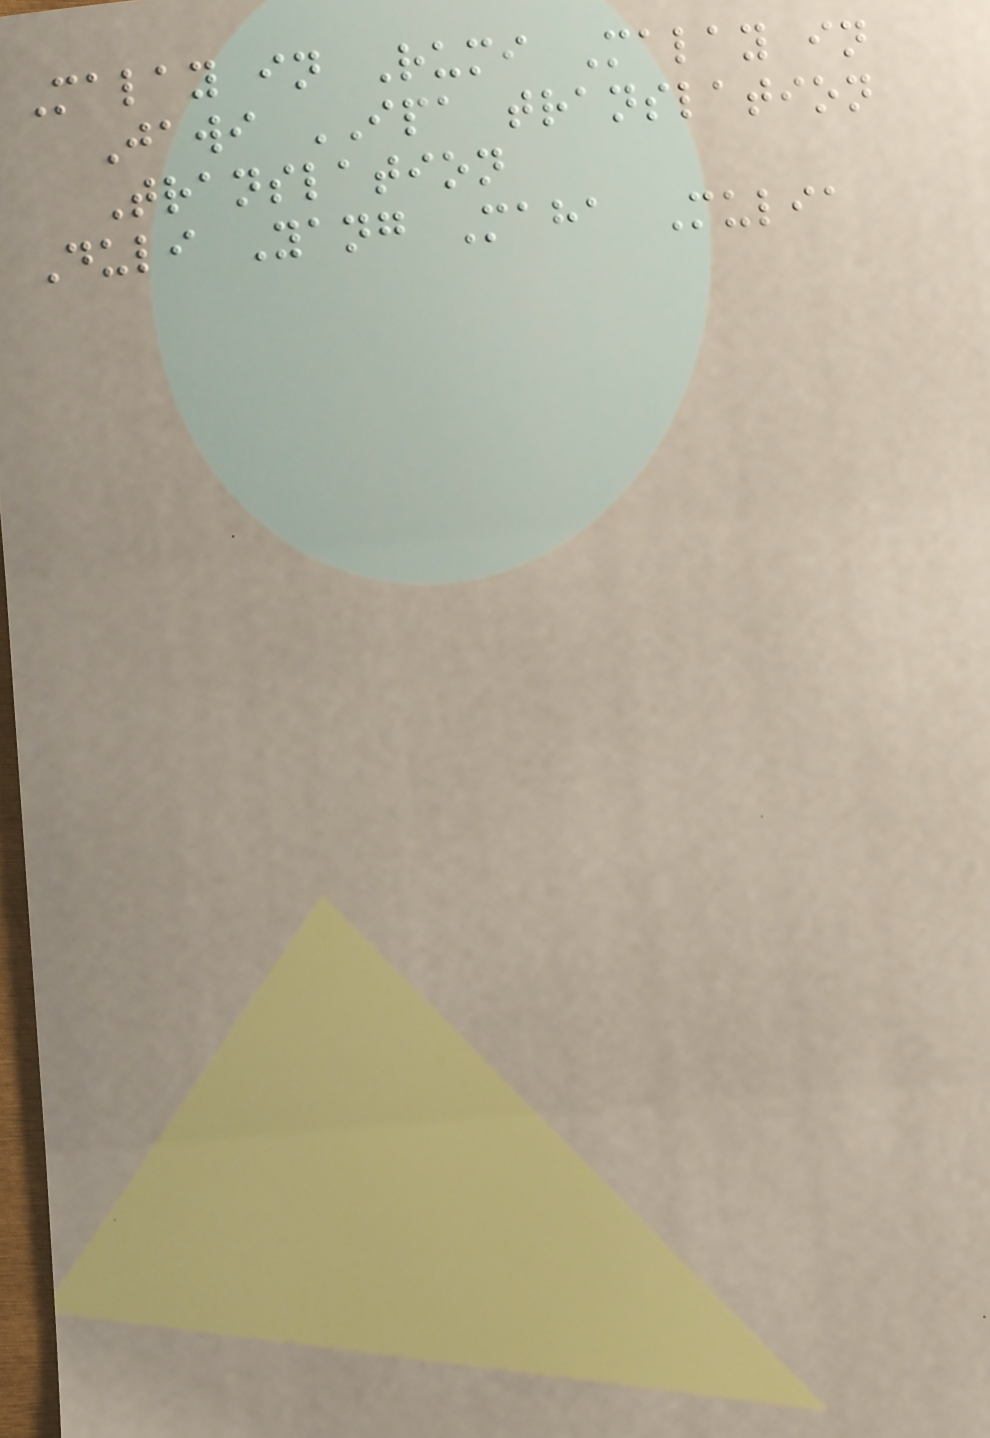Malay in Rumi Malay in
Jawi IPA translation
Translation
Duli Yang Maha Mulia
